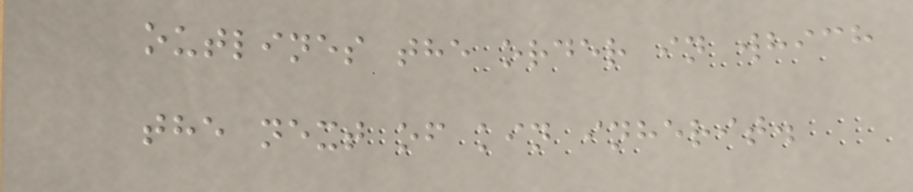outlines the order in which
the next of kin inherit.
